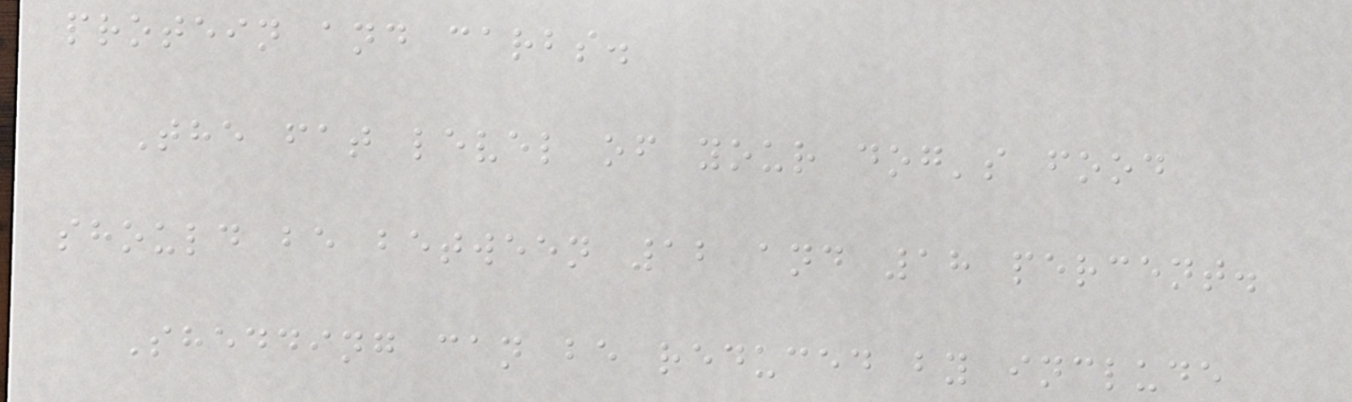protein and carbs.
The fat level of your dog's food
should be between 12 and 18 percent.
Shedding can be reduced by include
